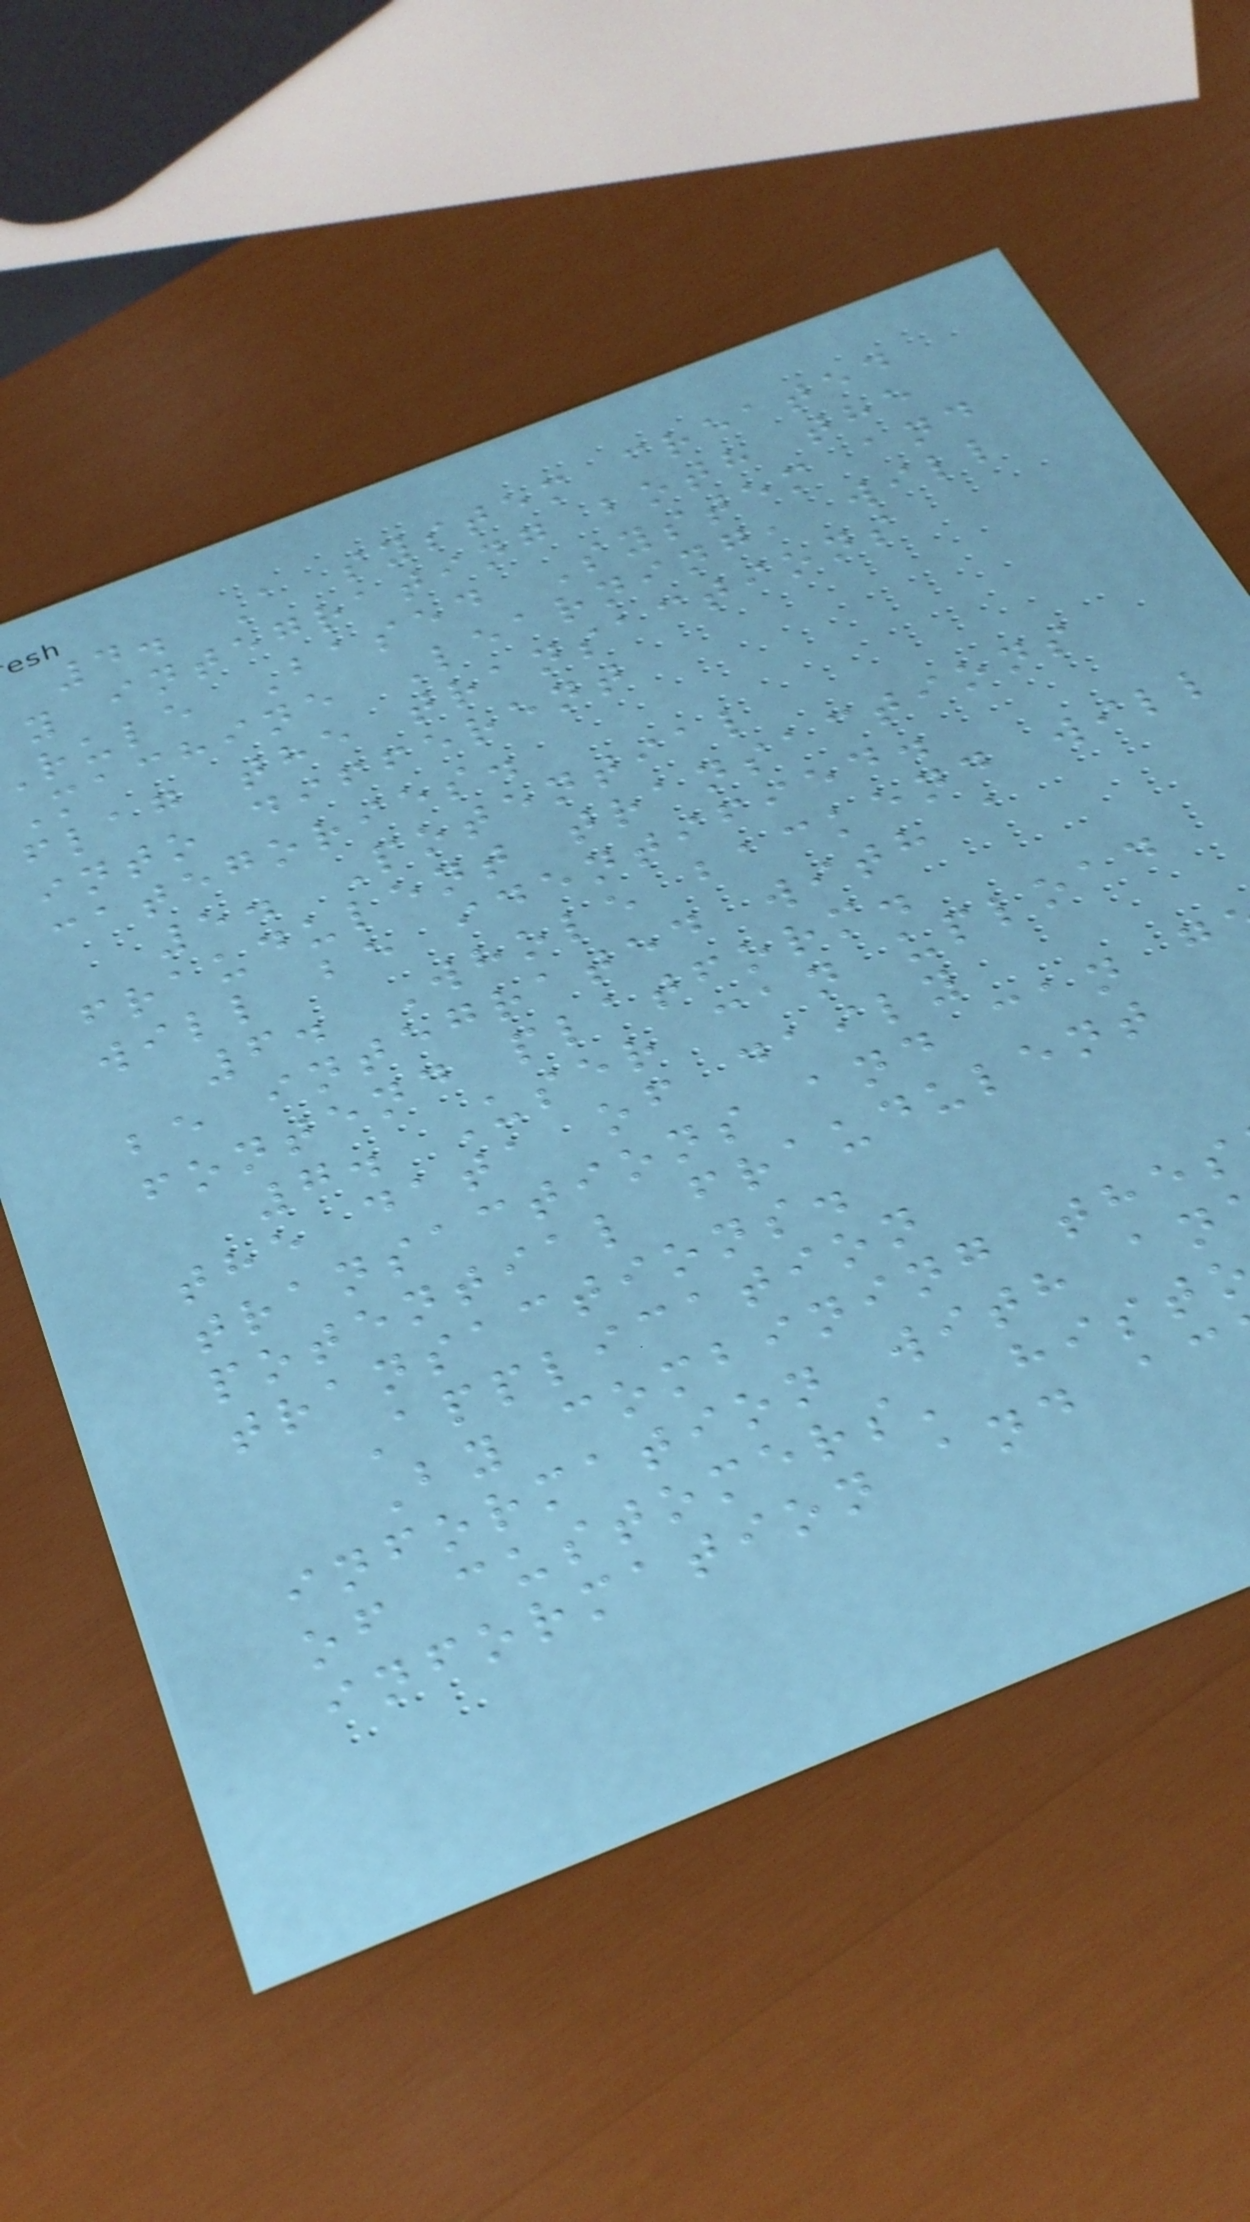4. A system created
y integrating both the
rule Based System and
Machine Learning, will
flag the transactions
into different
categories.
5. Potential
fraudulent transactions
will be identified.
6. Whole backend will
be integrated with a
fontend platform.
7. User can upload
the data of daily
transactions and can g
potential fraudulent
transactions.
Application
By combining thes
information with an
of customers' hist
information and ac
